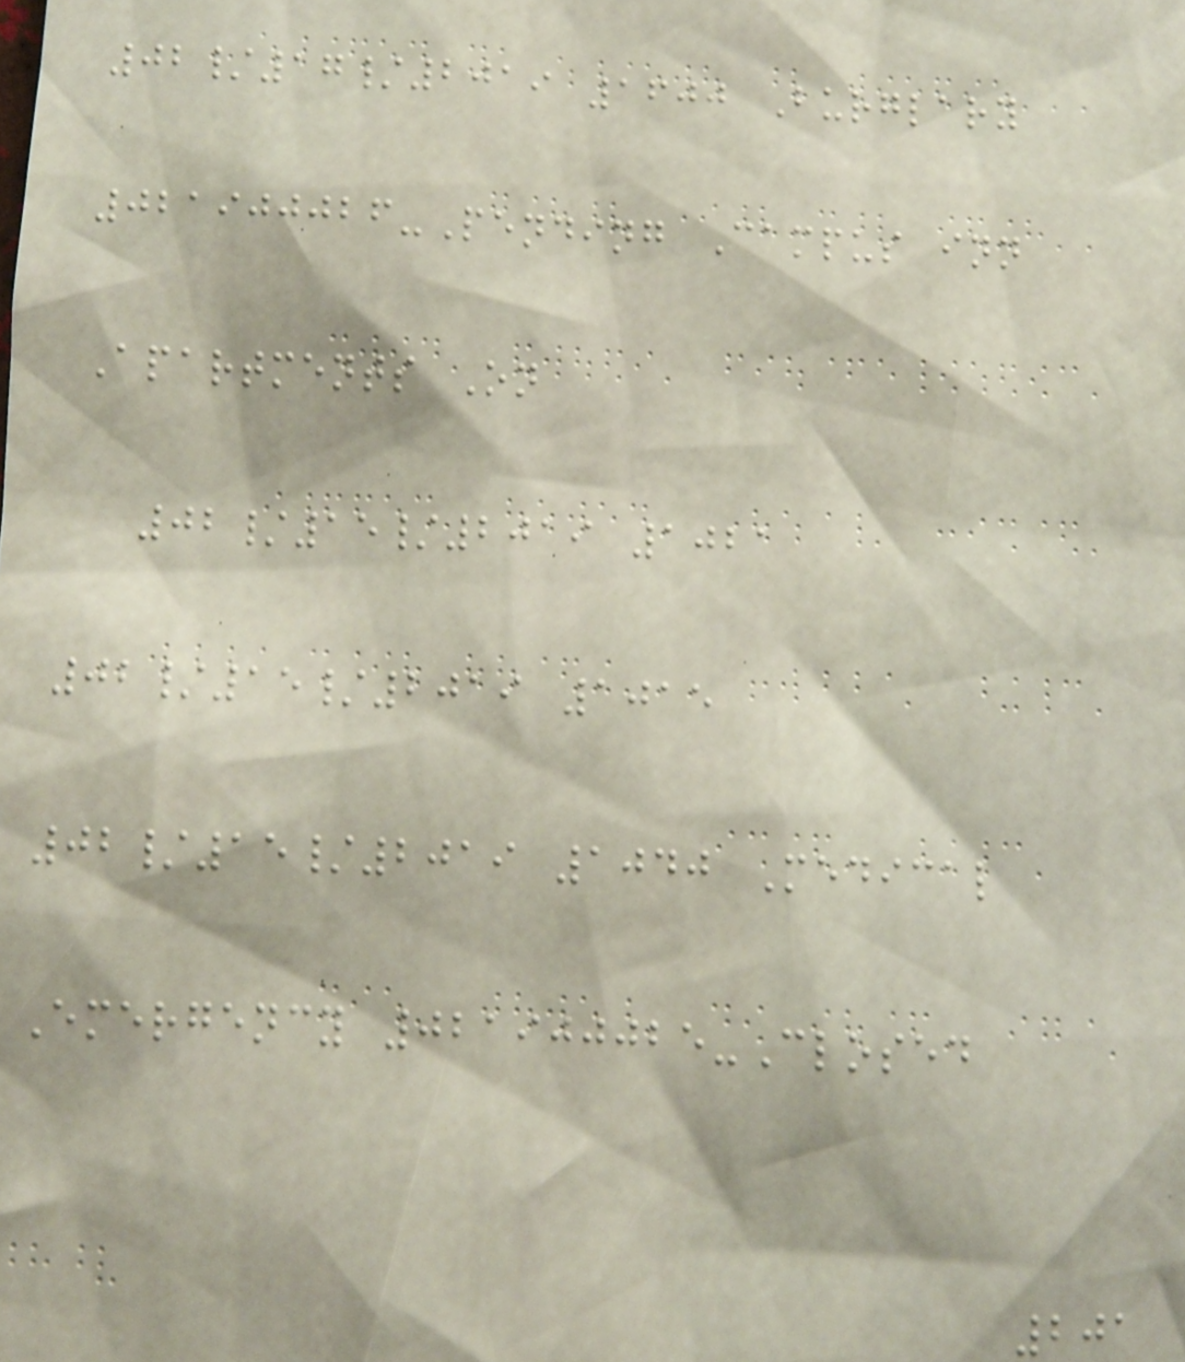02/17/2019 1600 Burglary
021900026-Pending Campus inn
Apartments On
02/15/2019 1021
02/15/2019 1015
02/15/2019 1040 Medical
Emergency 021900025-Closed
201
